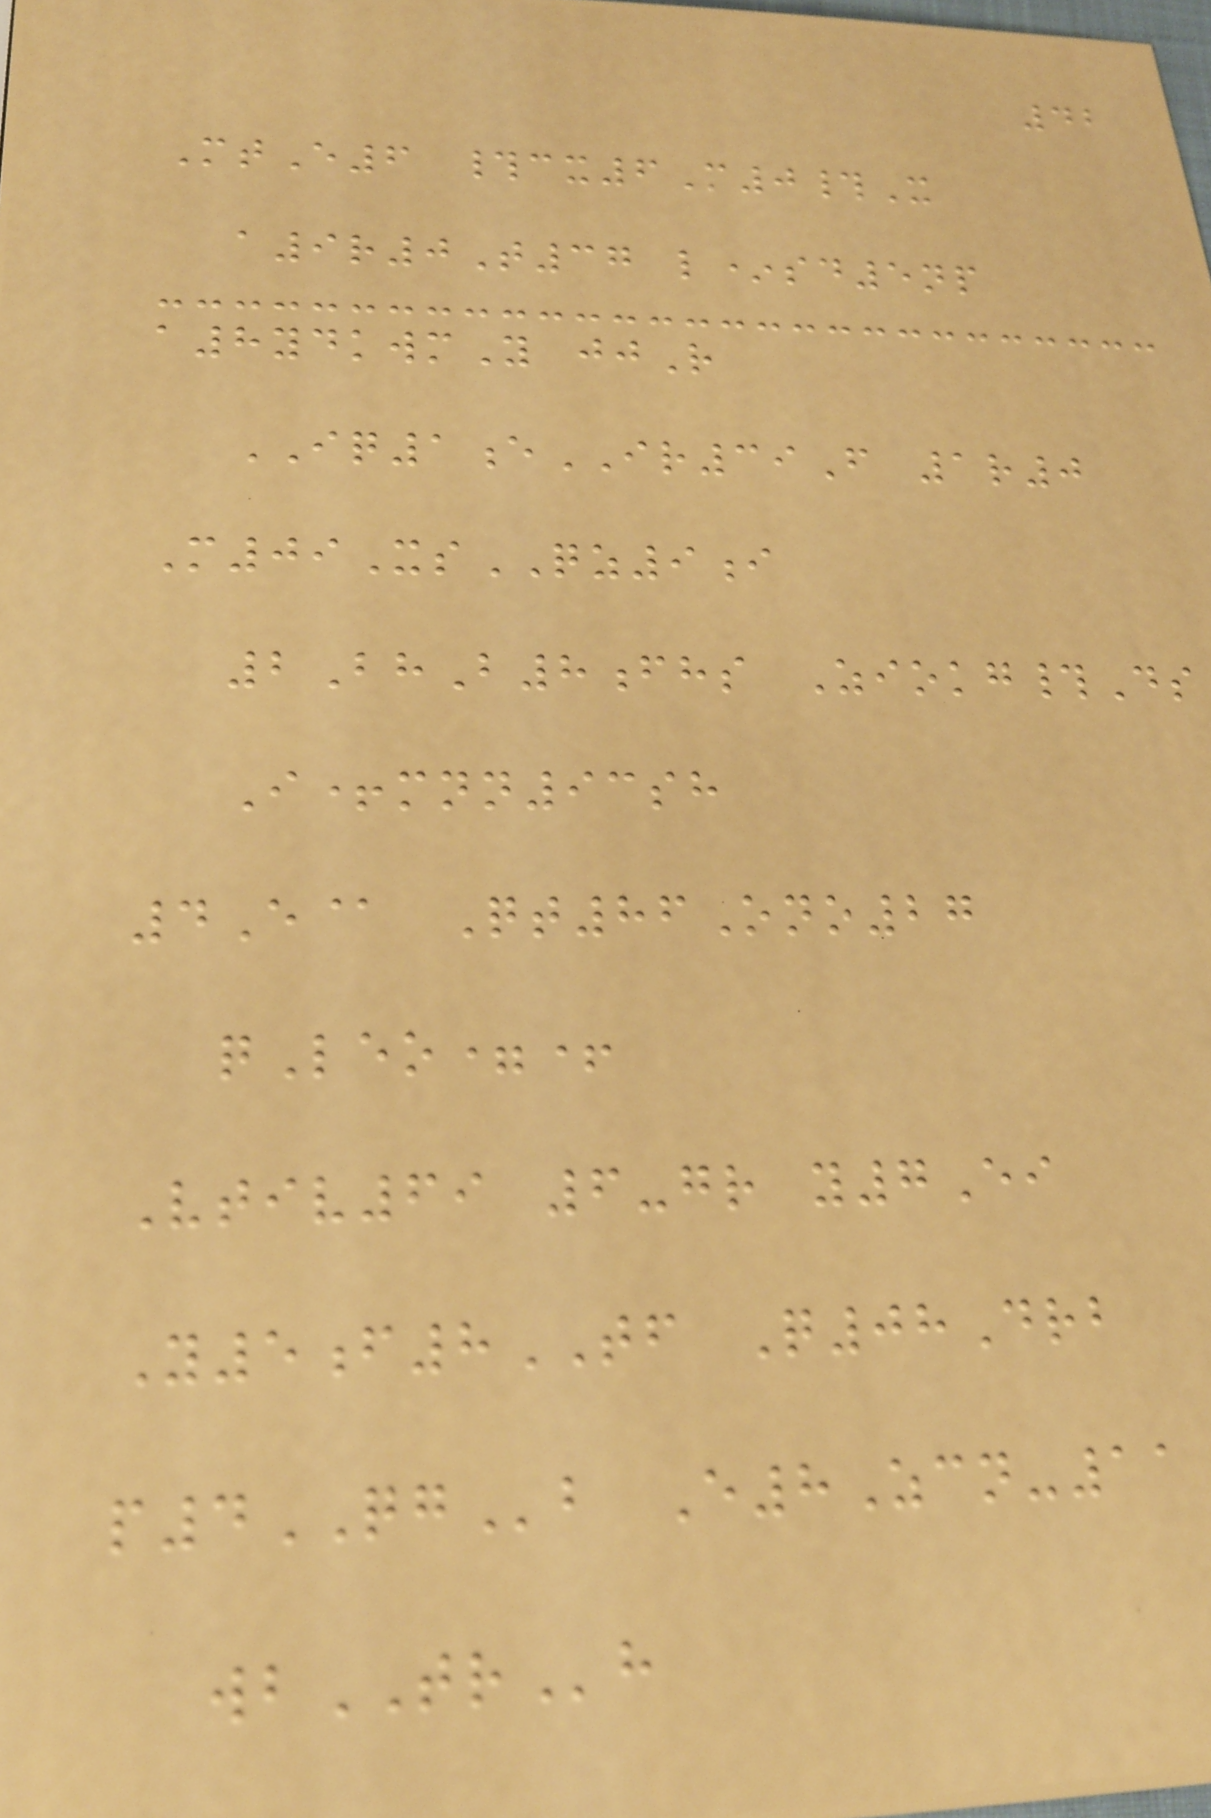42
MtE6 #cx6M0#X
a9r0T37 l*sd5np
a8ydkwmY jjR
IQ1eIR39F 1r0
M09XsQZ9i
2BhB8fhs Ziokg#Ds
I+mnn93sh
4E@ Qt86Ono27
qLeo=+
Vtiv69 6-gr y7Ei
Y5f8TF Q08Drb
p4QGb E8Zcn-11
wbTRh
